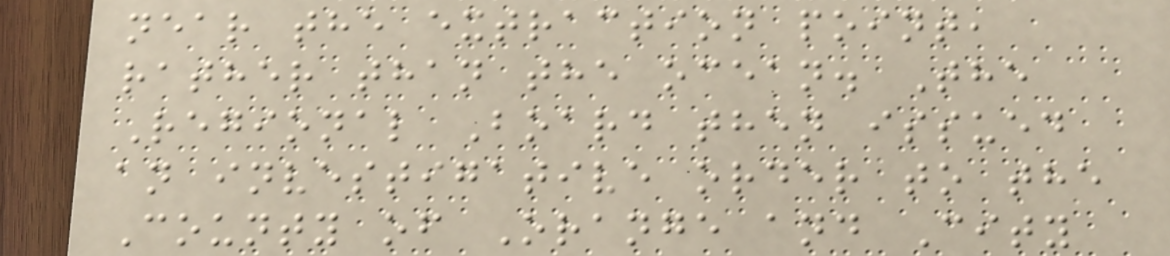near the extraction point,
rather than the ocean. The
Regional Board then issued
an investigative order to the
County of Orange and City
